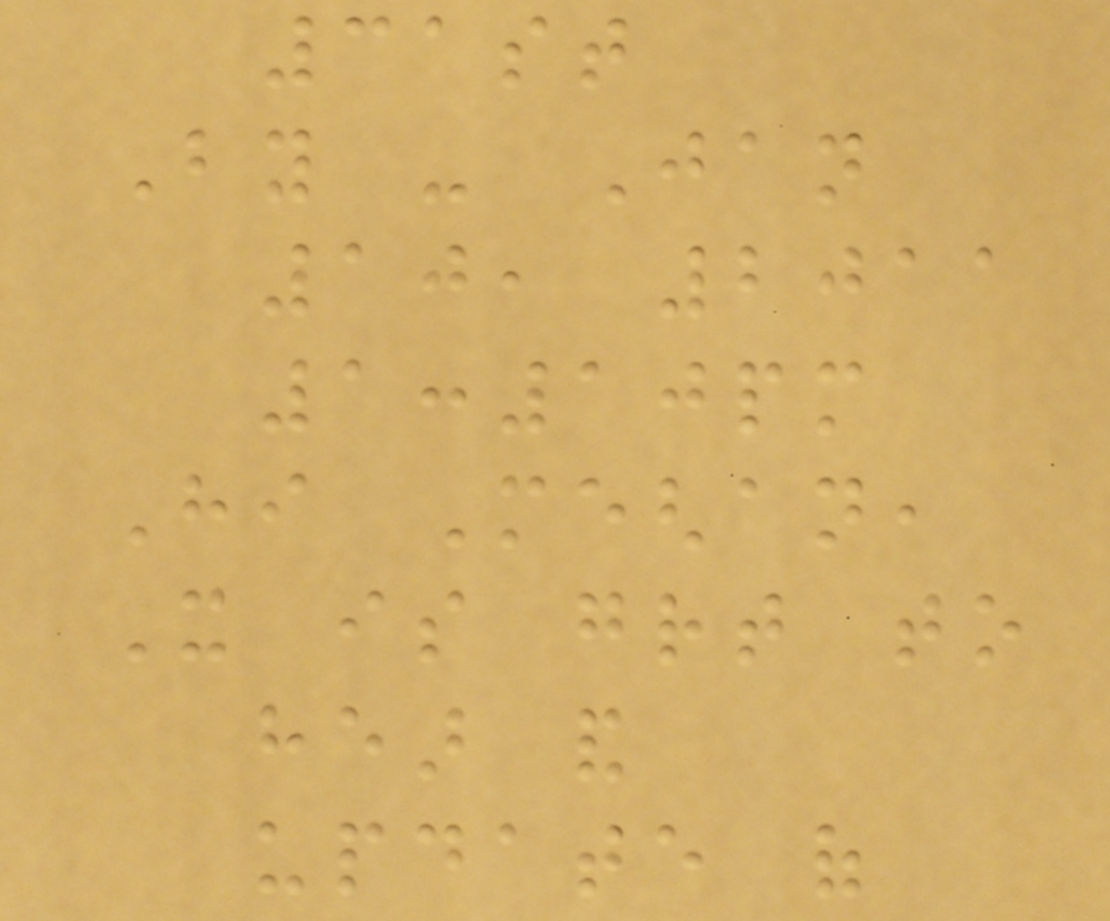31st
By - Jan
10, 2011
1:10pm
Hi Meghan,
It is great to
hear and
update of
